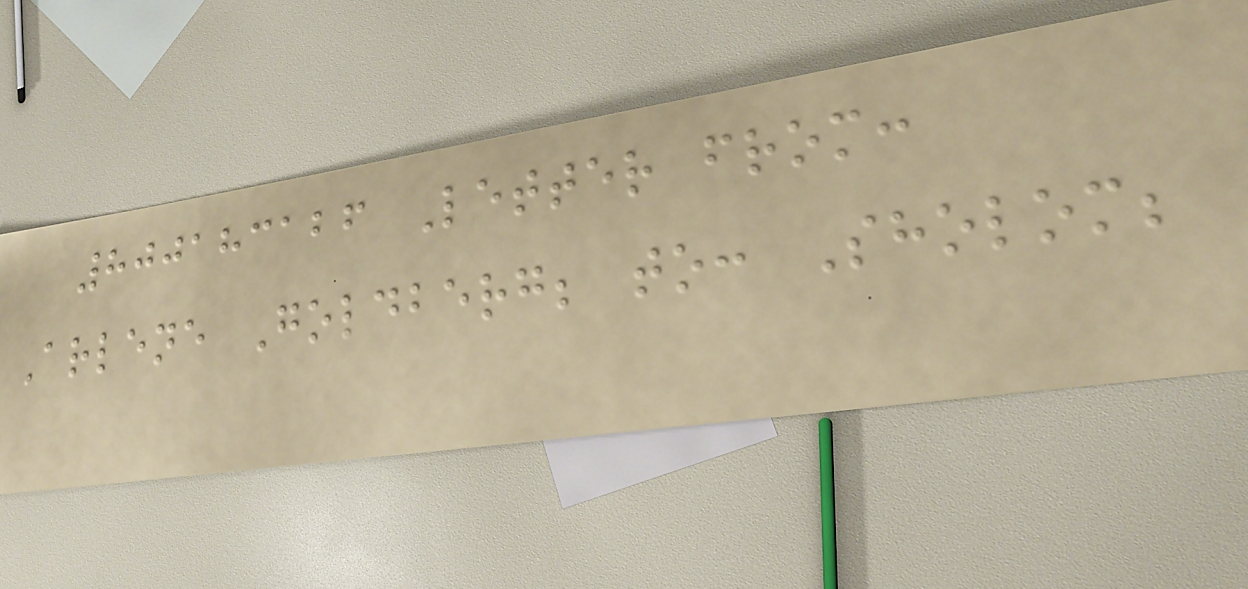800183126 Letter from:
Arlene Goldberg; to: Sholom;
